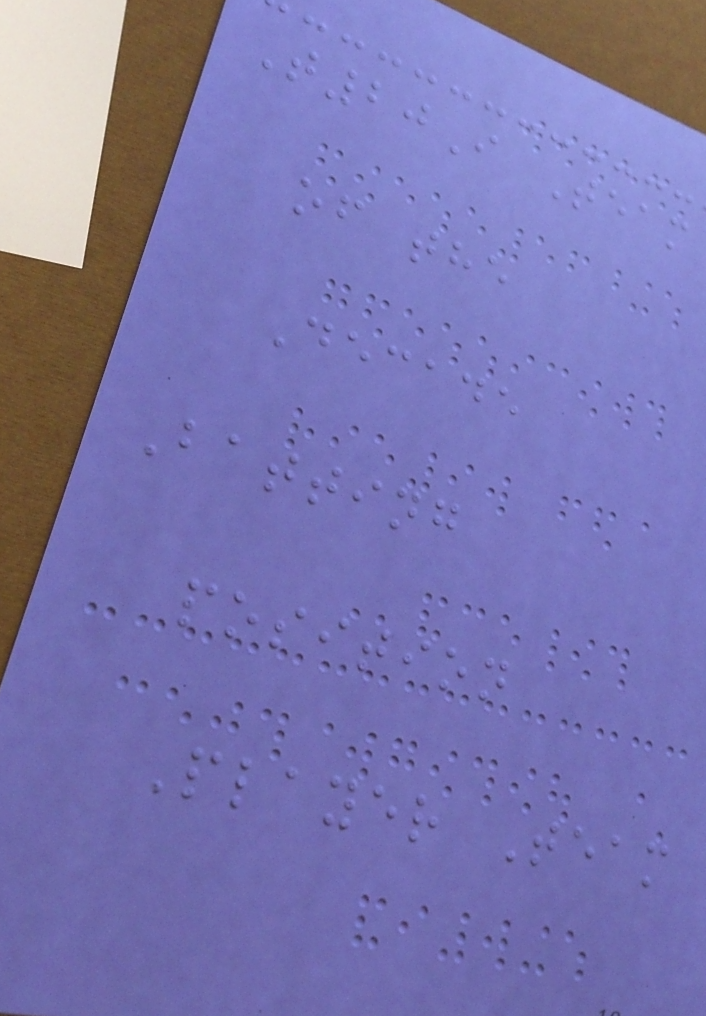T20I Team
of the
Decade
Batting
position
Player Team
